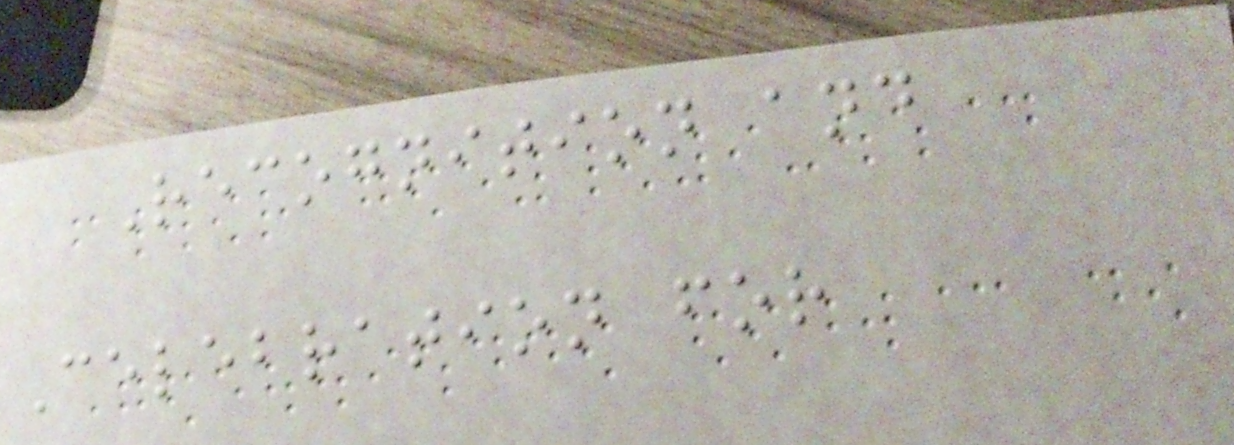Recognition and
Celebration for
